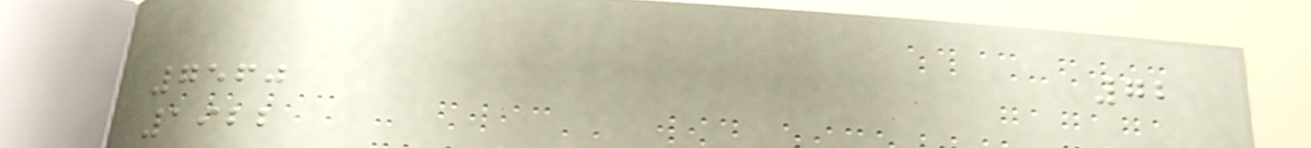72
7560
1922
